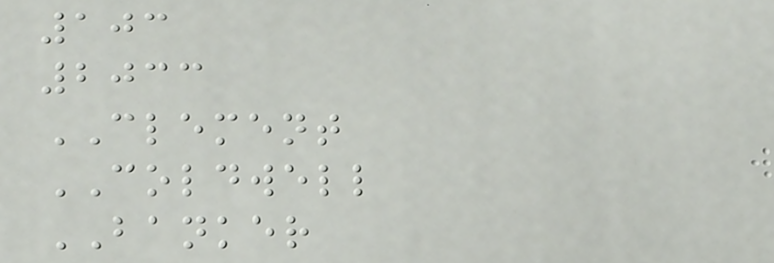103
2033
CLEMENT
COLDWELL
BANKER
